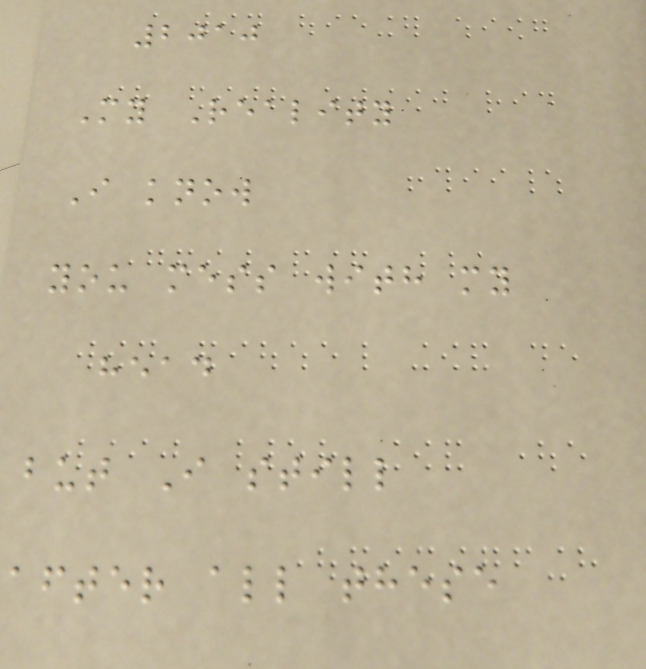2010
My Reality
I know
you mess with my
head
but I still
after all these
